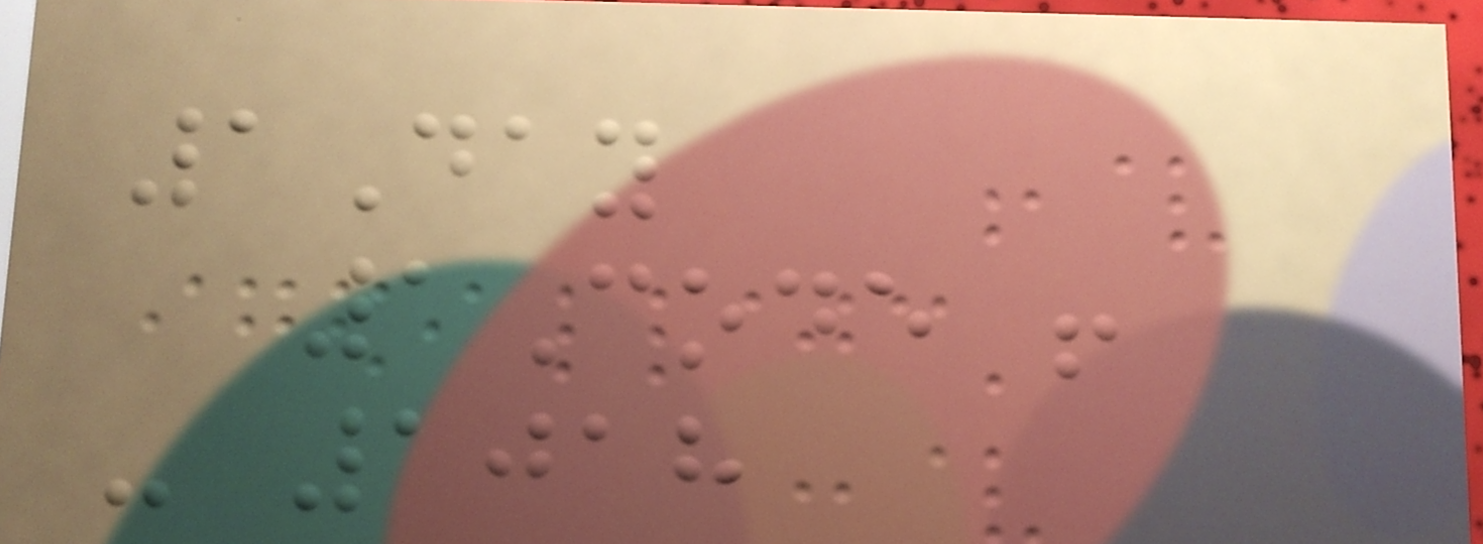1Day
1Code !
- 1018
